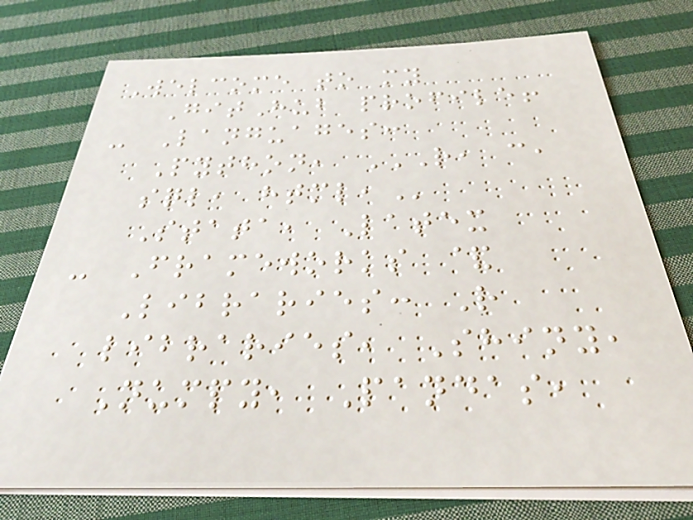Welcome to my
GitHub profile!
- Languages:
Python, R, C,
SQL, HTML,
Stata, Latex
- Frameworks &
Libraries: R
libraries, Shiny,
Numpy, Pandas,
